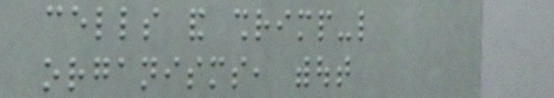cells and shrimp-like
organisms, without
